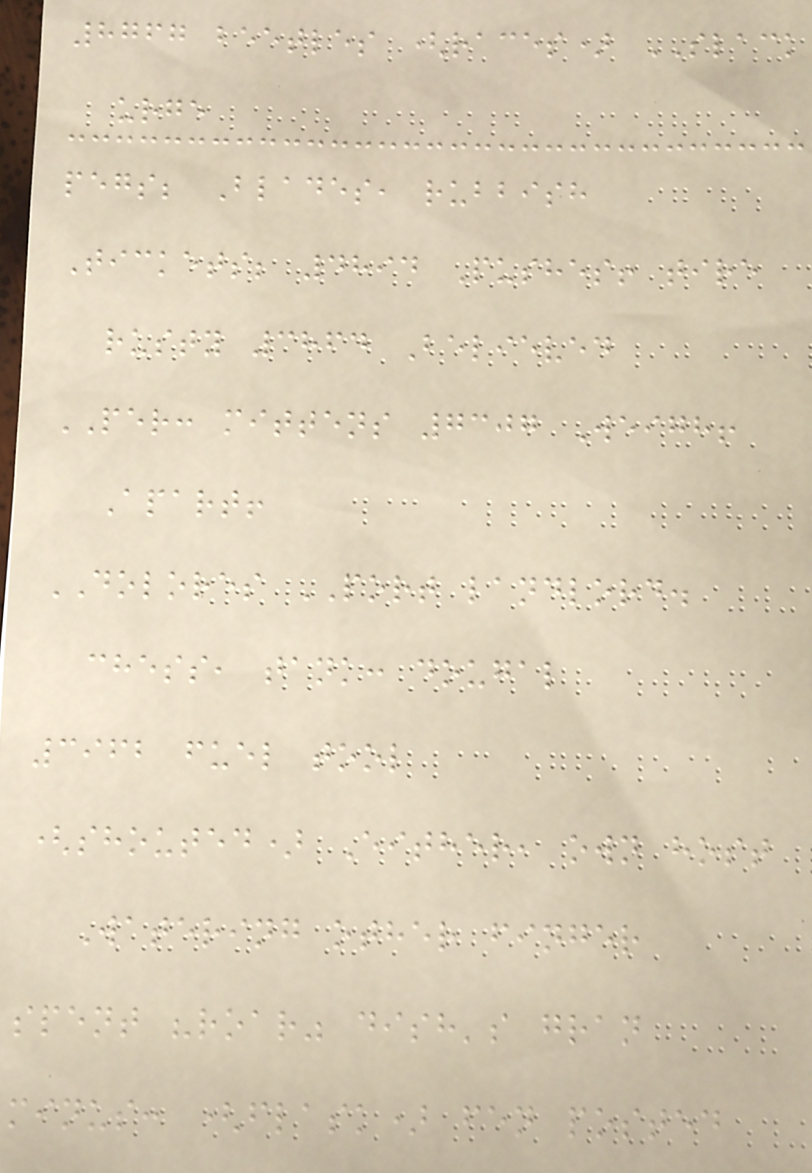8767 beetles (races) SLACK
urge
pegs; Blades, rubbish
Tickets; 4894 Pushes! tire
rusty 3864 Believed
PER: mittens 7307 Weigh!
Apart!
DOLORES PORT landlord.
chess, tank: dougal
3962 fuel tool
(shouted) Either, own host
Watering other finger
spent "roar" dish's gran
minus: (flask) fen posted
